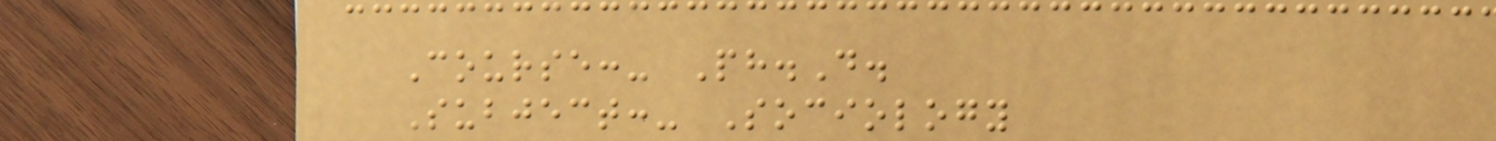Course:- Ph.D.
Subject:- Sociology
